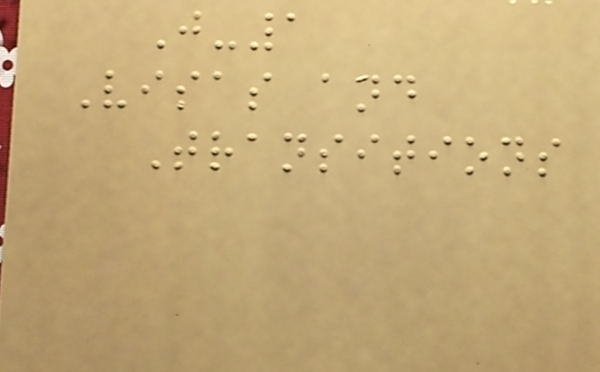J-1
Visas and
Transitions
